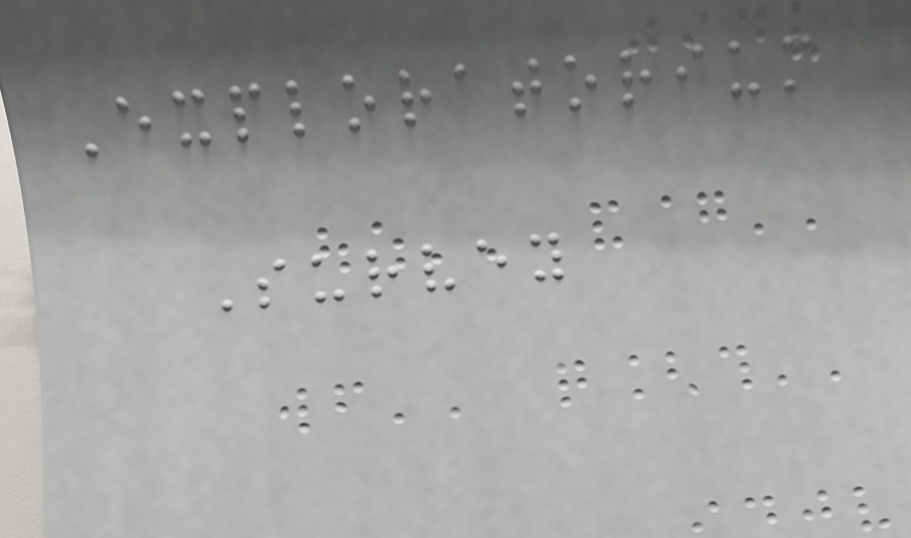Exploratorium
Survey
